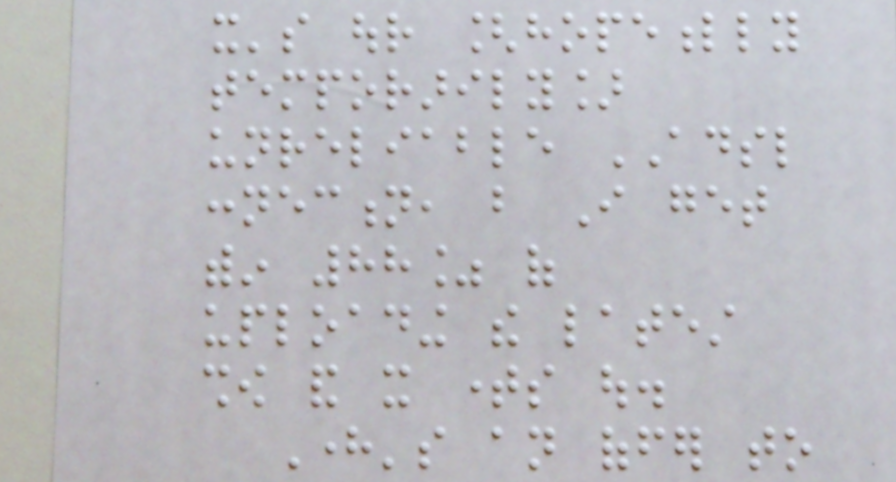it's our [hopefully
temporarily]
unreliable ADSL
connection, but I get
within 88% of
uploading the latest
show and it times out.
Here's an offer to
